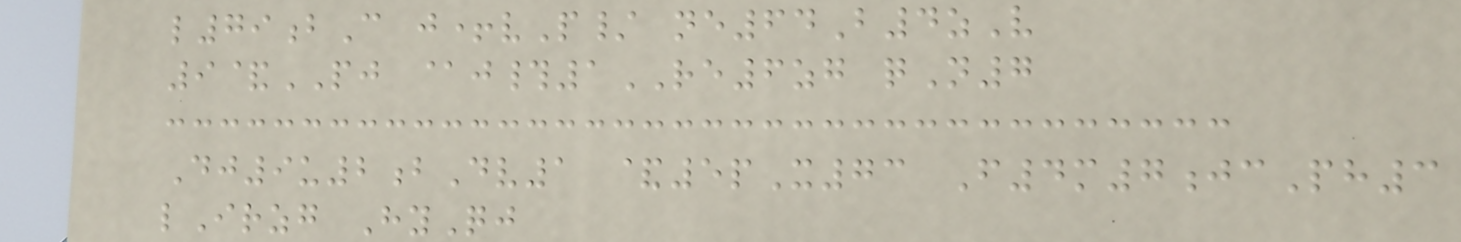l79bC j+vP/ ne64B4zV
9&PJ @j#1RE6zg qN7
Dj9u2bDv1 &5pX73 F4m7jcPh3
lIrzg HyQj
